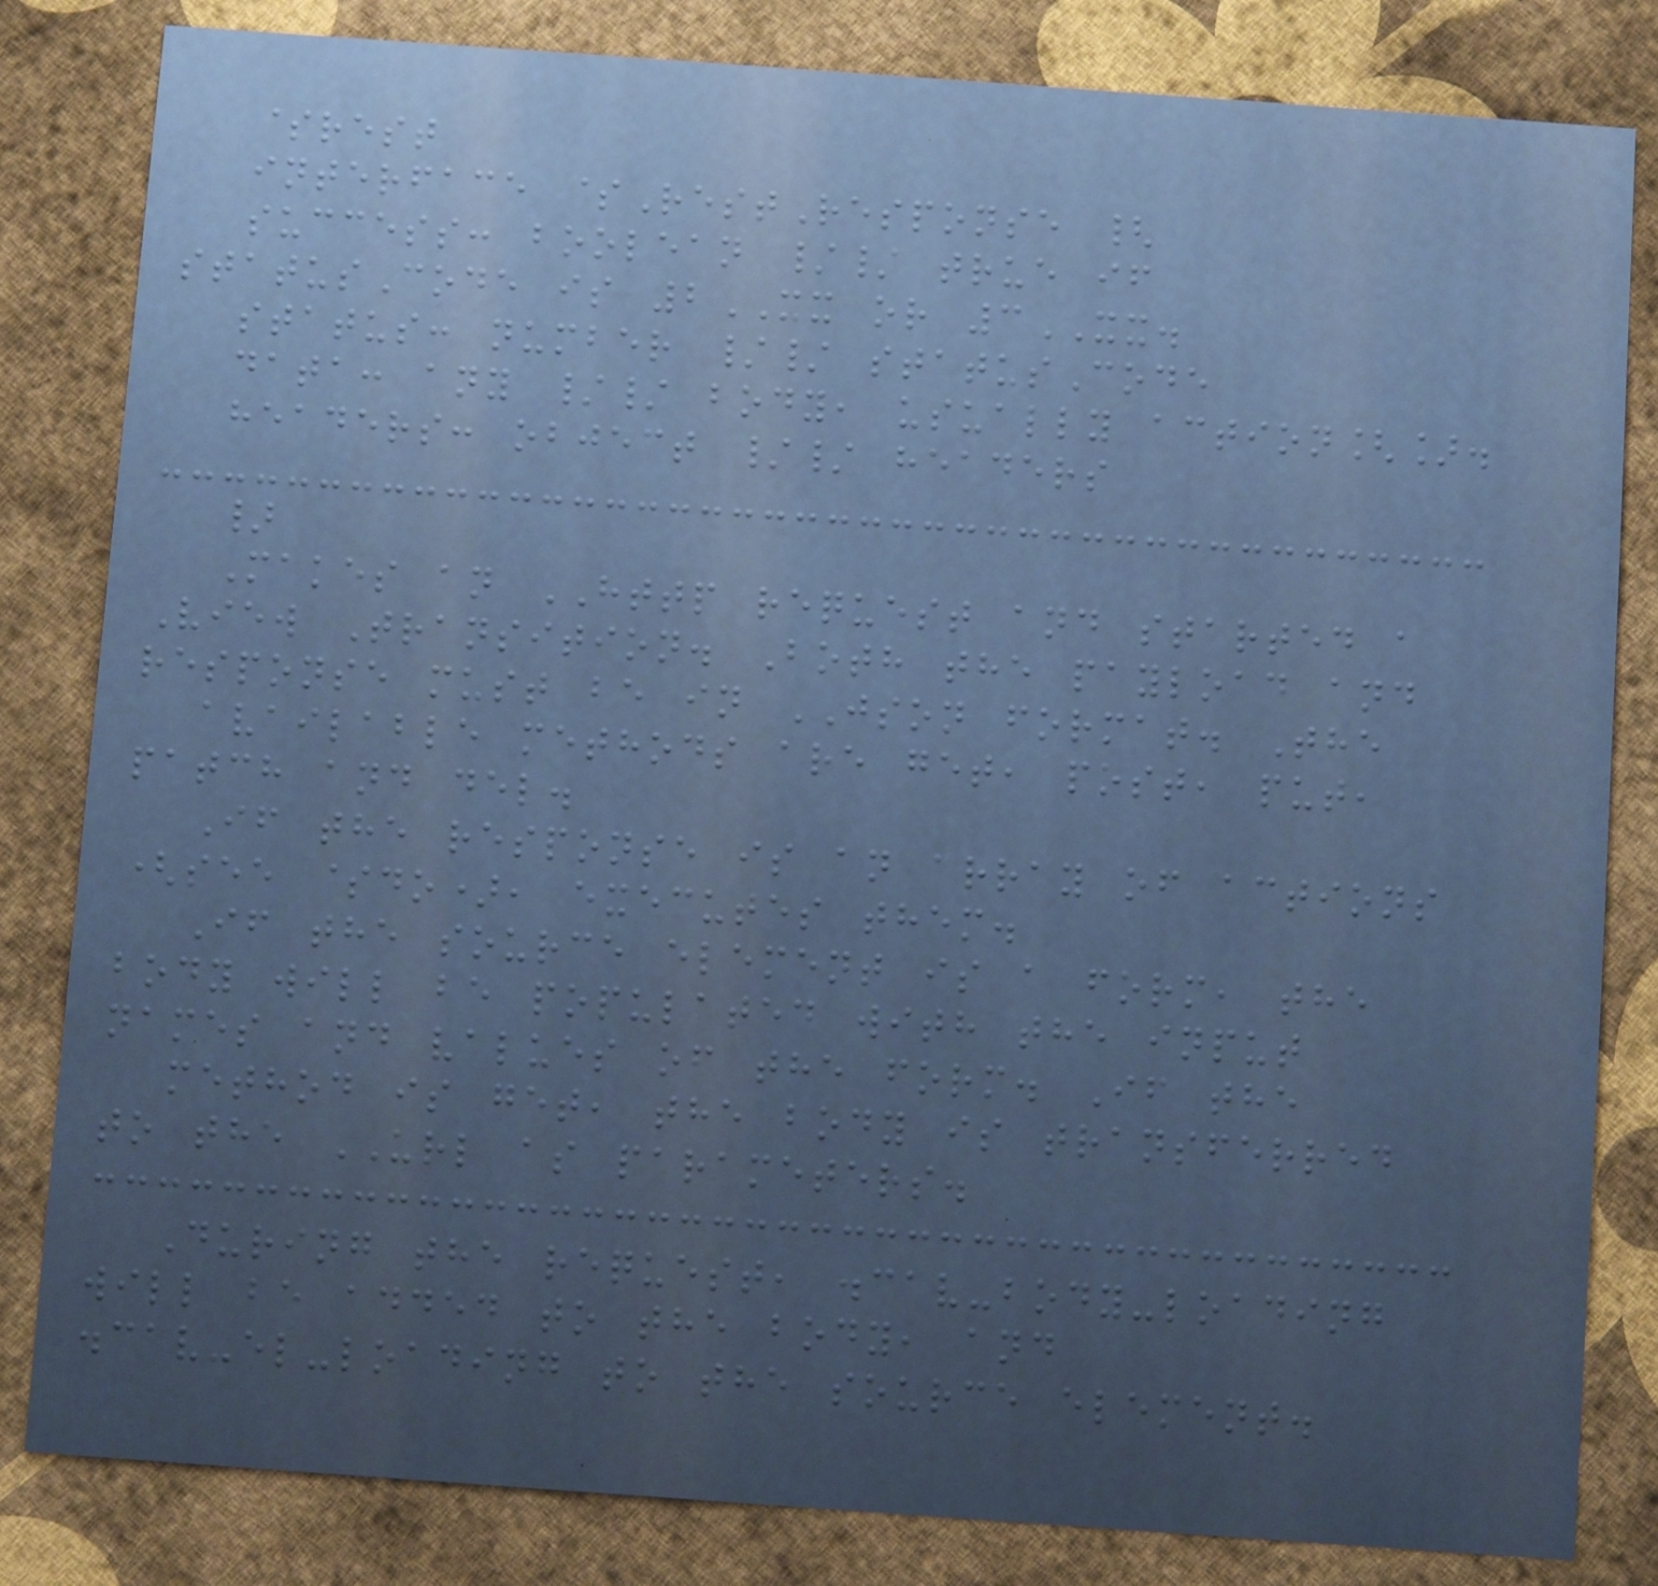$rest
interface $RestResponse {
success: boolean // true if
statusCode is 2XX or 3XX.
status: number // statusCode
data: any // body, usually action[].
headers: object // headers
}
Makes an HTTP request and started a
View Transition. Both the payload and
response must be in JSON format. The
available methods are get, post, put,
patch and del.
If the response is an array of actions
(see $do), executes them.
If the source element is a form, the
body will be populated with the input
names and values of the form. If the
method is get, the body is transferred
to the URL as parameters.
During the request, .cav-body-loading
will be added to the body, and
.cav-el-loading to the source element.
